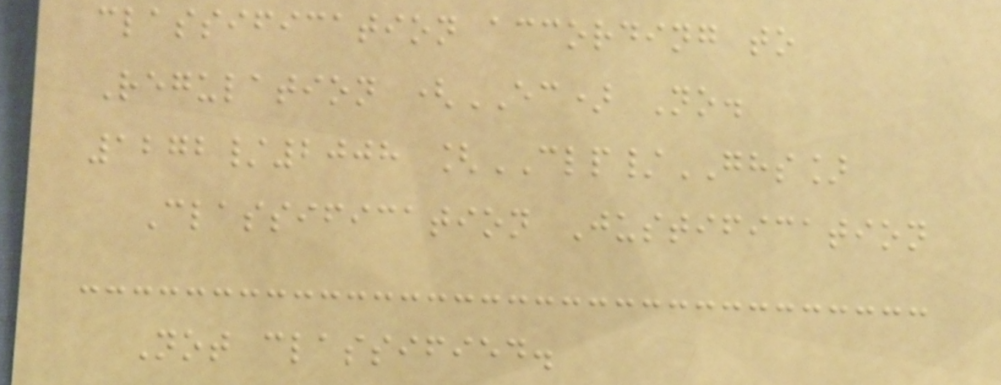classification according to
Regulation (EC) No.
1272/2008 [CLP/GHS]
Classification Justification
Not classified.
